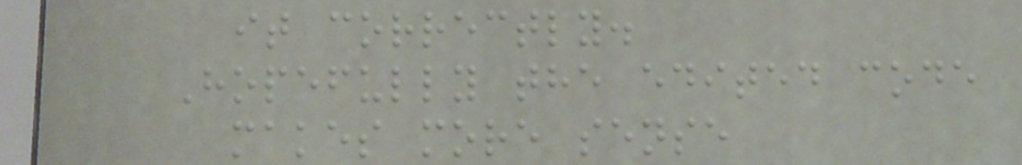it correctly.
Hopefully the edited code
makes more sense
